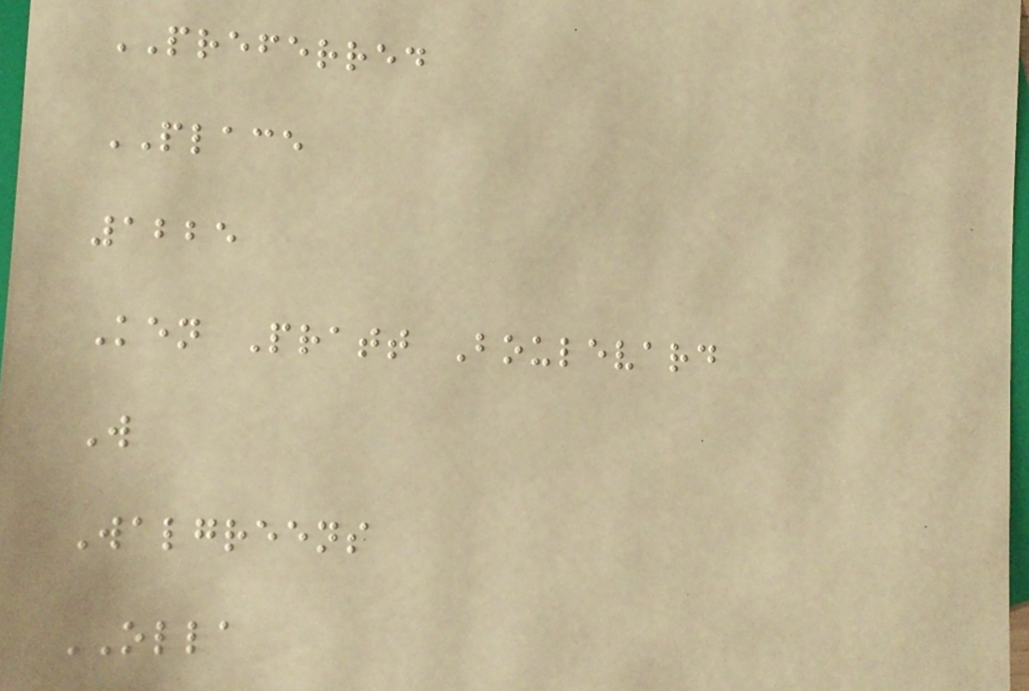PREFERRED
PLACE
1225
Ken Pratt Boulevard
W
Walgreens
OLLA
